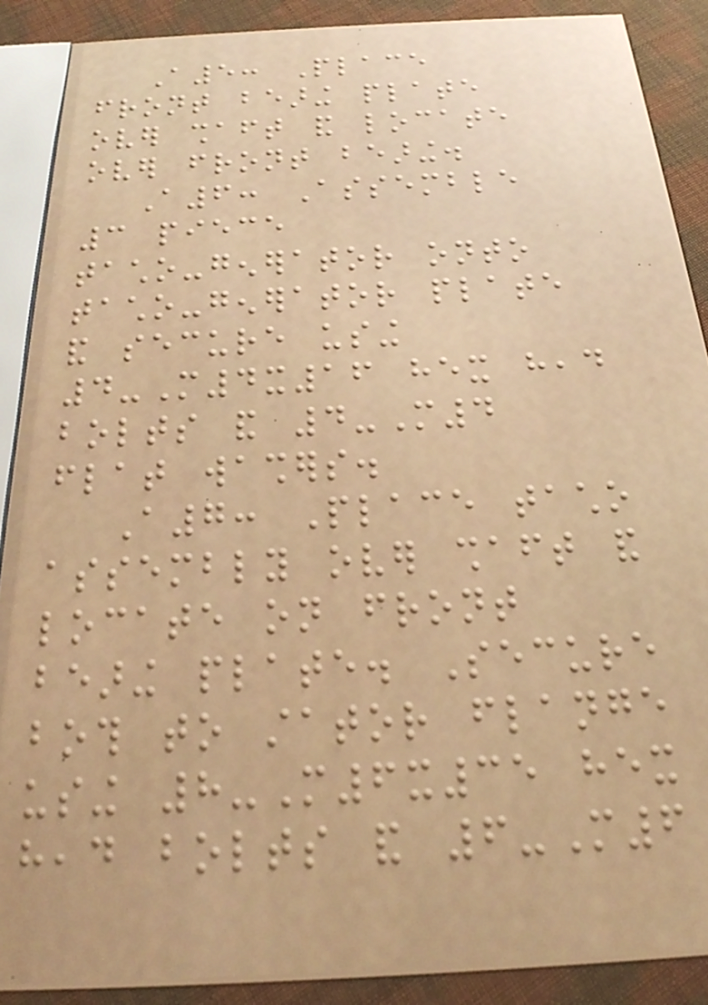A5: Place
front bearing plate
over shaft and locate
over front bearing.
A6: Assemble
3 piece
tacho-generator onto
tacho-generator plate
and secure using
4-M4x16 hex head
bolts and 4-M4
flat washers.
A7: Place tacho
assembly over shaft and
locate on front
bearing plate. Secure
both to stator flange
using 8-M6x35 hex
head bolts and 6-M6
